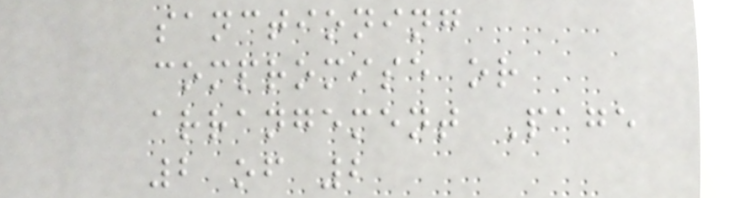sanctioning
compromise or
arrangement Page
2 of 2
